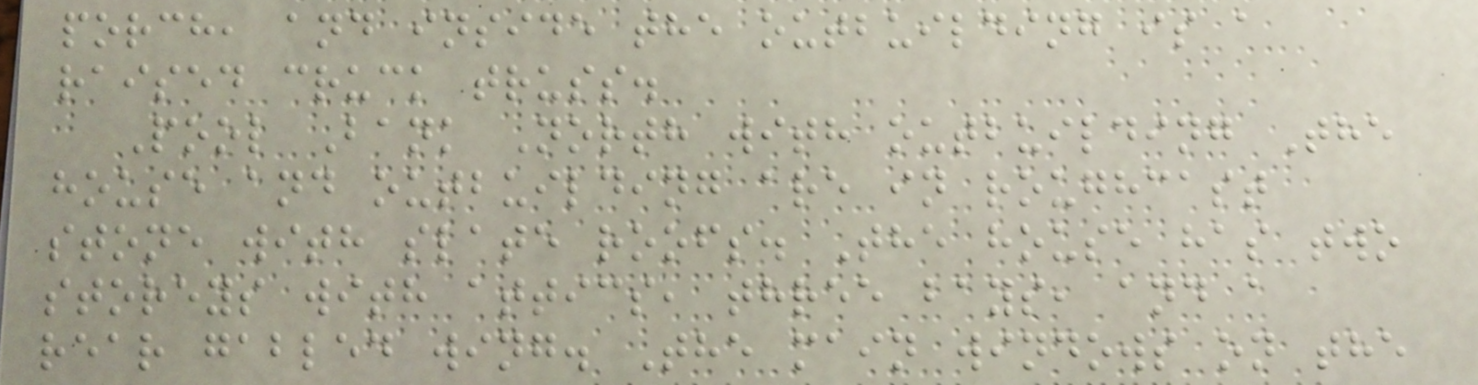porch, and inside the outbuilding is a
raised cruck truss.
Pool Bank North with outbuilding The
house and outbuilding are in roughcast
stone with slate roofs. The house has two
storeys with attics, three bays, and a
rear gabled wing. The main windows on the
